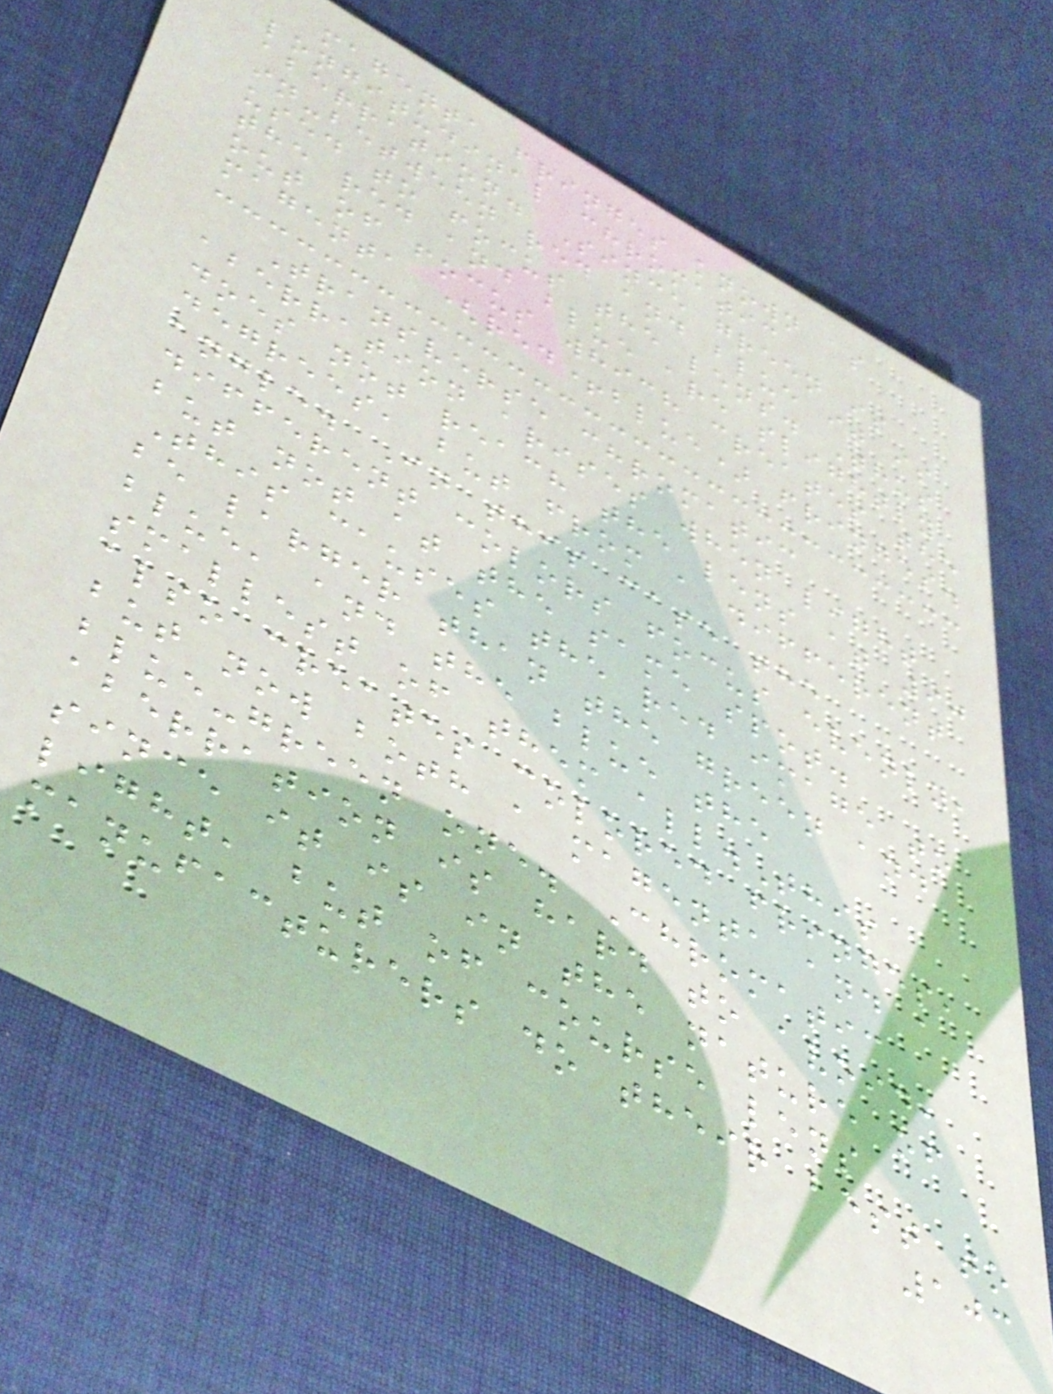magenta fringes known as
longitudinal chromatic
aberration. Since green is
in-between red and blue it is
used to focus the lens. Thus
the red and blue are slightly
out of focus which creates the
magenta (red+blue) fringes.
Transverse chromatic
aberration arises when light
does not reach the lens at 90
degrees, but from a different
angle. In this case the
different colors focus evenly,
but not at the same spot.
This causes the red image to
be larger than the green and
blue, and the blue the
smallest of them all.This
also creates colored fringes,
but now both a magenta and a
blue-green one. Chromatic
aberration is hard to avoid,
since it is in the nature of
light, but of course lens
manufacturers do their best to
103
